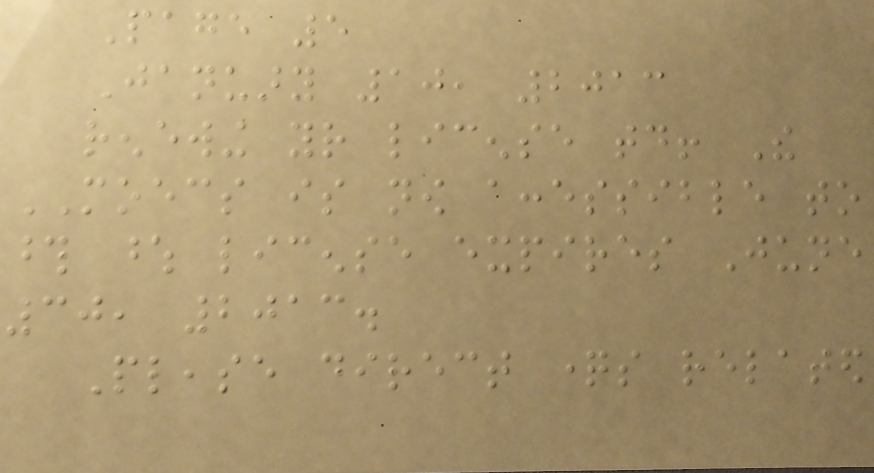Page 5
January 10, 2013
renewing your license today! The
MOECS is now accessible to
those whose license expires June
30, 2013.
Please direct questions related
